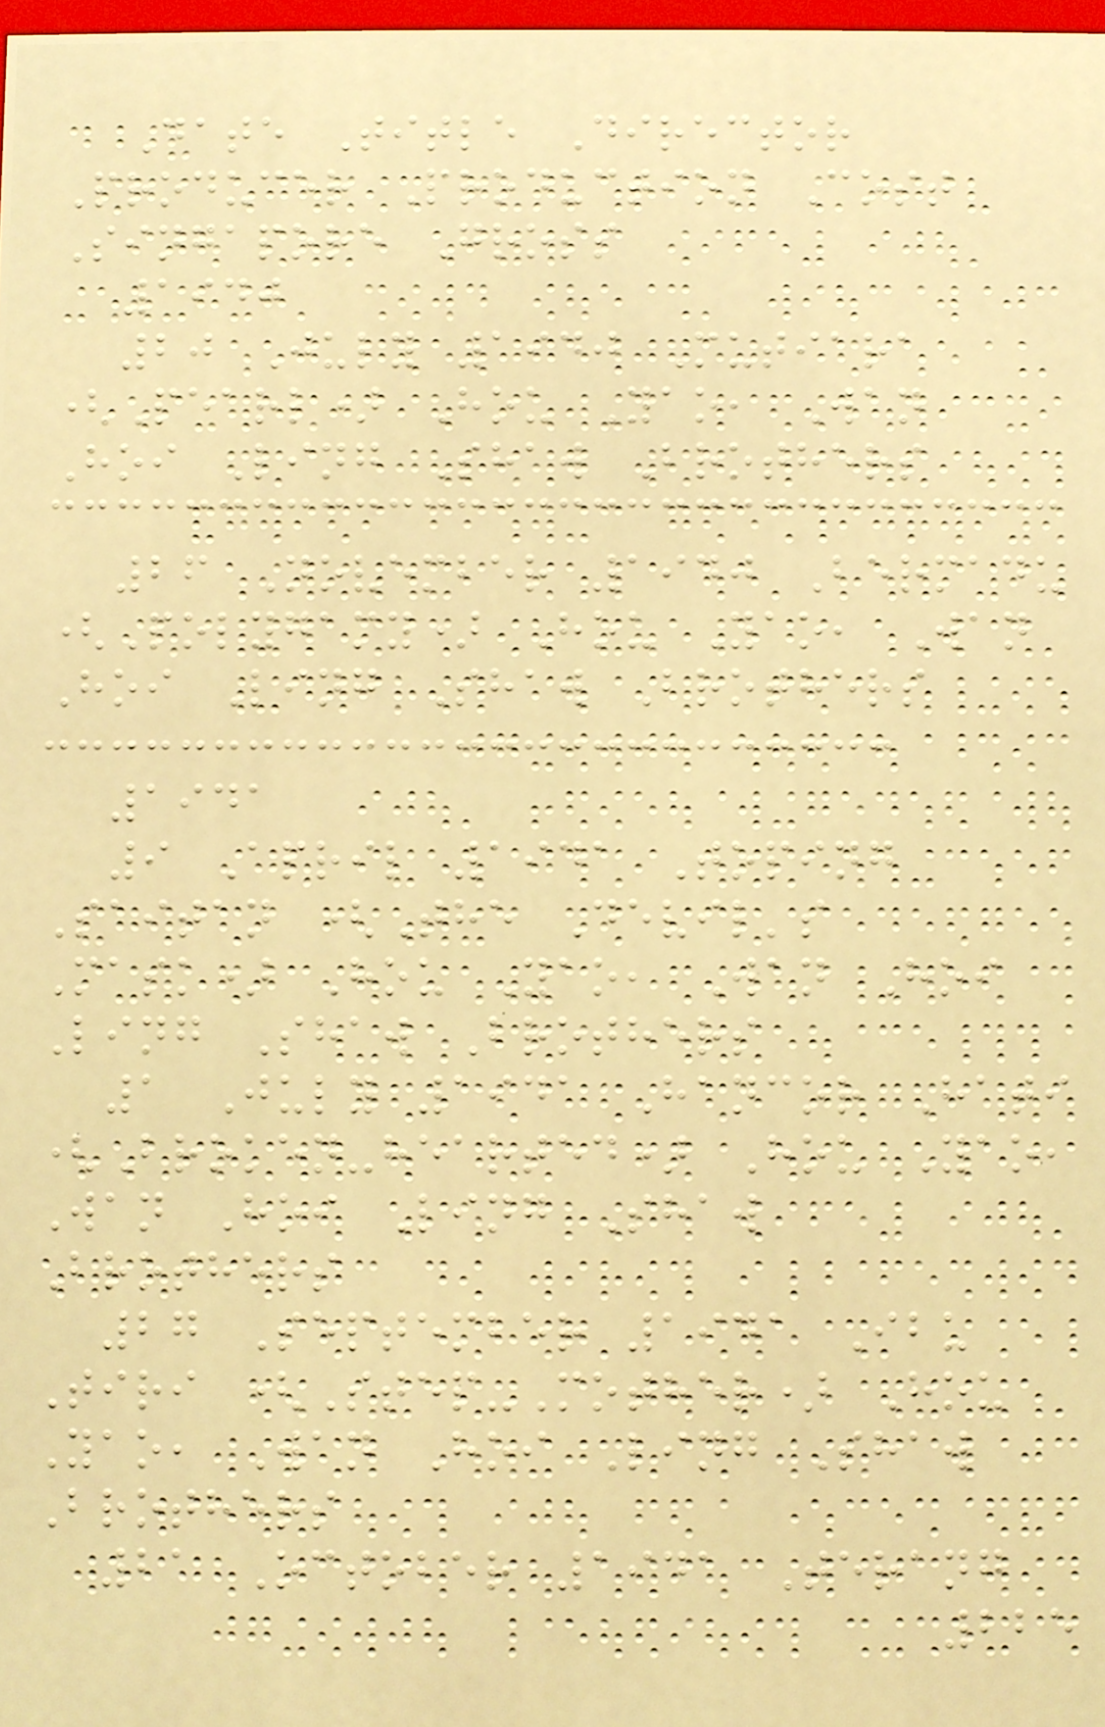Date Title Director
Producer Production Cost
Singapore Gross
1940
20 July 1940 Mutiara
(Pearl) Hou Yao, Wan
Hoi Ling Shaw Brothers
26 November 1940 Bermadu
(Polygamy) Hou Yao, Wan
Hoi Ling Shaw Brothers
1941
9 April 1941 Toping
Saitan (The Devil's
Mask) Hou Yao, Wan Hoi
Ling Shaw Brothers
1 July 1941 Hancor Hati
(Broken-hearted) Hou Yao,
Wan Hoi Ling Shaw
Brothers
27 September 1941 Ibu
Tiri (Step-Mother) Hou
Yao, Wan Hoi Ling Shaw
Brothers
21 October 1941 Terang
225
